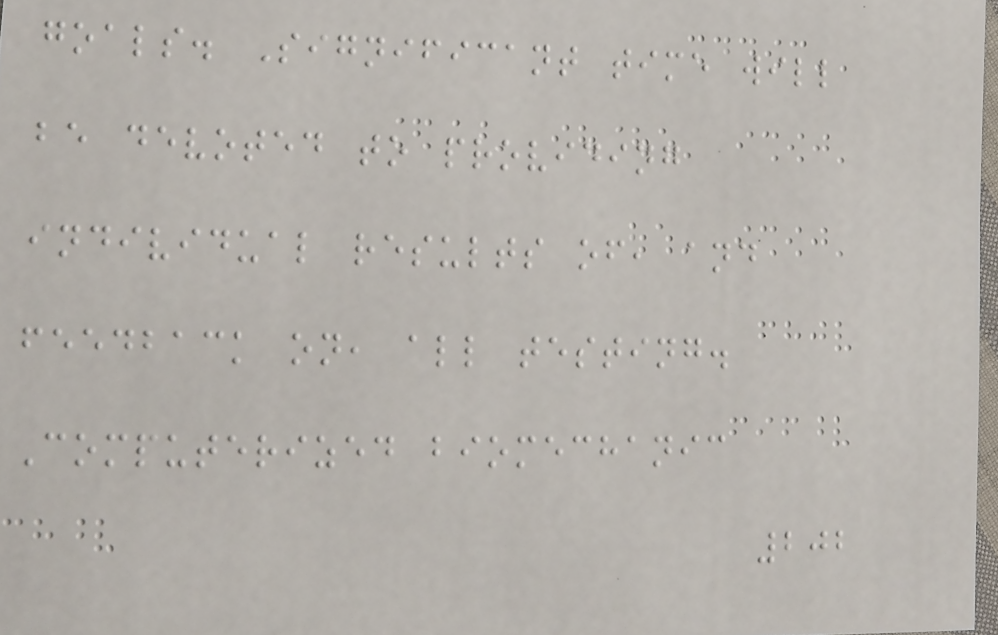goals. Significant time will
be devoted to providing
individual results of, and
feedback on, all testing.
Computerized biomechanic
202
